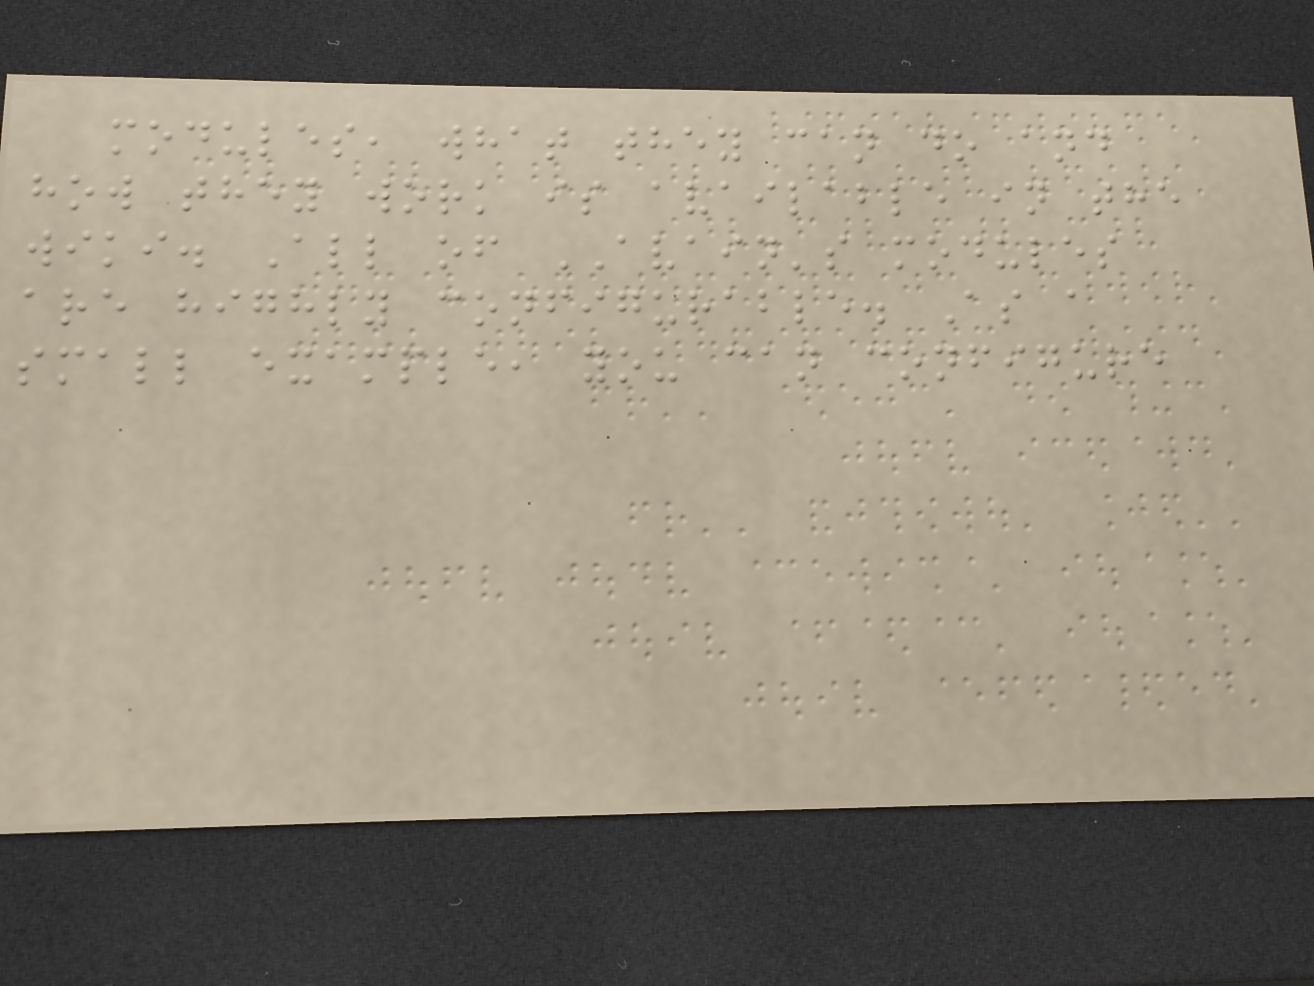modules, what they can do and
how they work is available in the
wiki. All of AVAIN's modules
are highly configurable. As a
small example, you can configure
